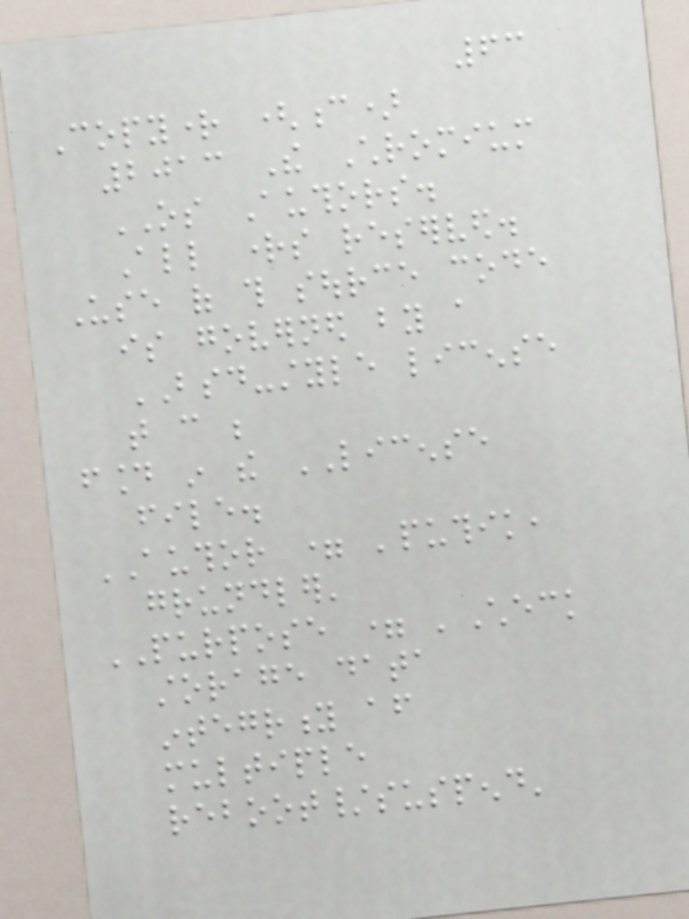63
Copyright (c)
2013 The Chromium
OS Authors.
All rights reserved.
Use of this source code
is governed by a
BSD-style license
that can be
found in the LICENSE
file.
AUTHOR = 'puthik,
grundler'
PURPOSE = 'Check
storage data
integrity after
multiple
reboot/suspend'
